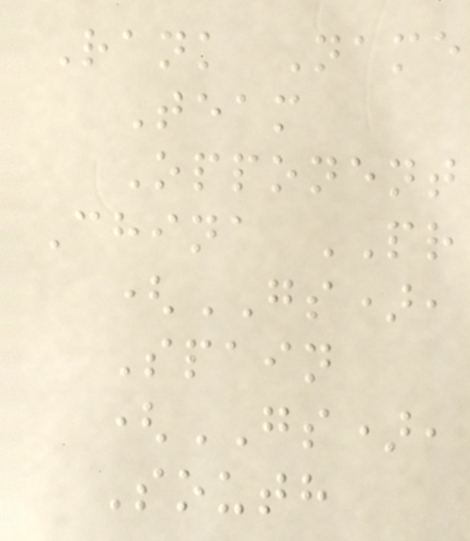Rank Name
Team
Opponent
China PR
(GS),
Spain
(GS),
South
